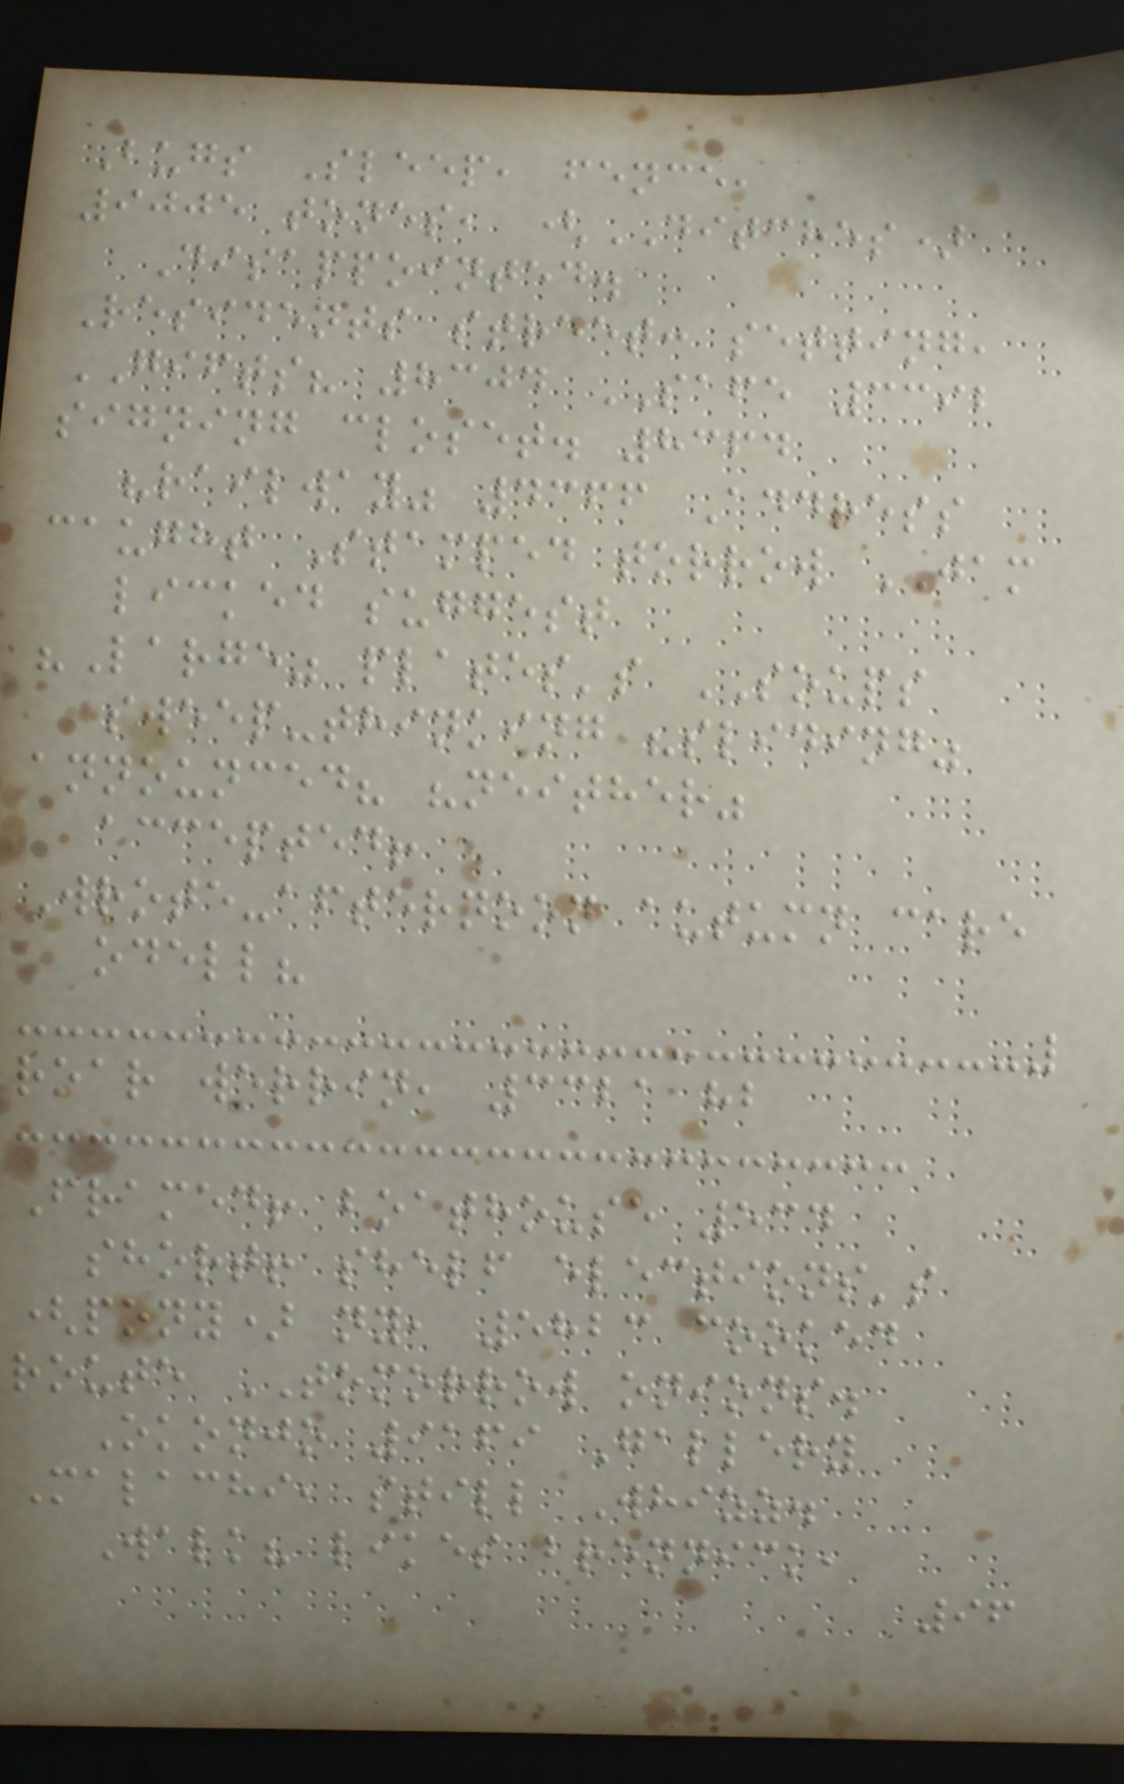Bugs Sleep, fence,
9005 tones, (DITCHES)
Disappointed.
Residents street: setting,
GIFTS? 8304 SAFE 3392
signing closet. 8364
"railway" 4366 Address
caught Stamped torrow JAM
licked suggest
"Large" plates's SOUPS
sweep-thinking "sliding"
announced? "neither"
accepted!
Wrote-afternoon autumn care
odell?
roar werrin, 3321 hb
Framed! boathouse 534
short! shelf elections's
(pony) ny, 5823 cooked
route TOMORROW onions.
Okonjo 9169 Gallery
Malachi, still Whizz.
Walk? likes brennick,
96
